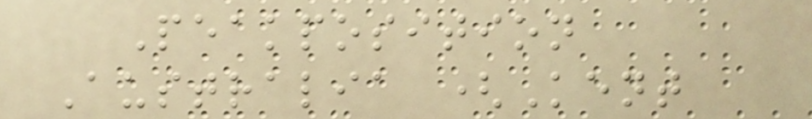Peakposition
Australia (Kent
